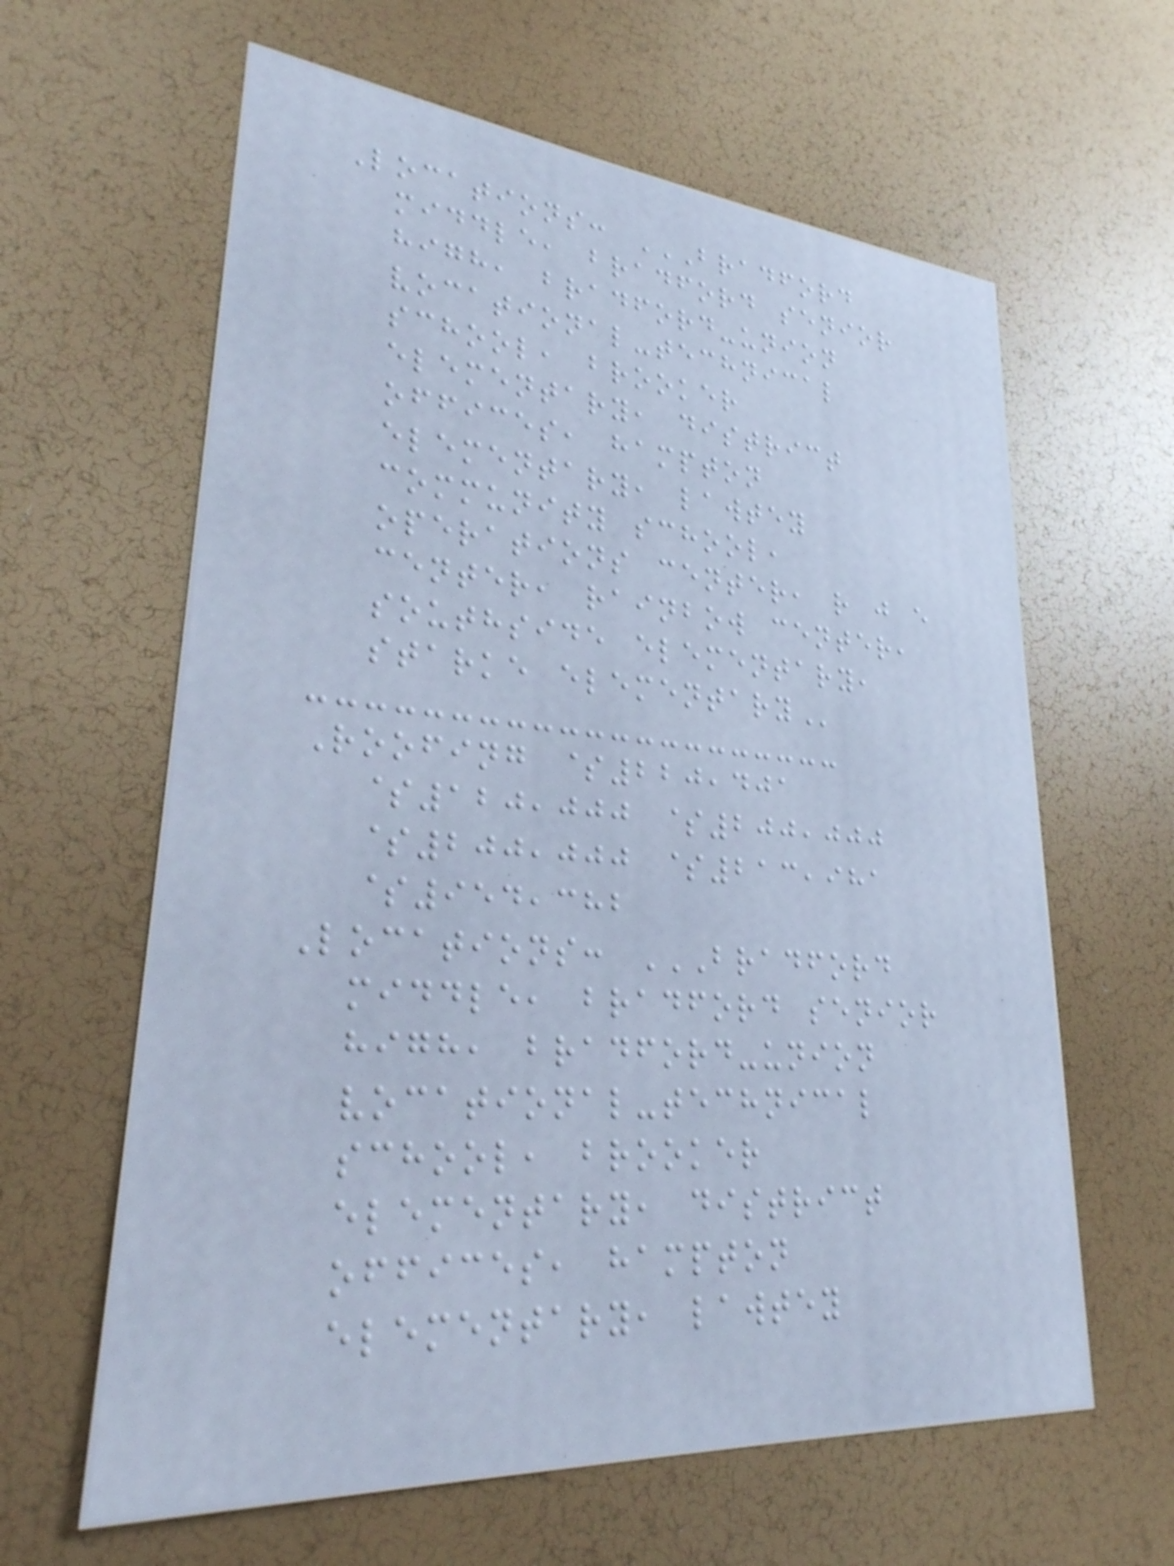Locations: BRADFORD
MIDDLE, BRADFORD SENIOR
HIGH, BRADFORD-UNION
VOCATIONAL-TECHNICAL
SCHOOL, BROOKER
ELEMENTARY, DISTRICT
OFFICES, HAMPTON
ELEMENTARY, LAWTEY
COMMUNITY SCHOOL,
OPERATIONS CENTER, R J E
CENTER, RAINBOW CENTER,
SOUTHSIDE ELEMENTARY,
STARKE ELEMENTARY
Roofing $220,401
$120,000 $200,000
$200,000 $213,981
$954,382
Locations: BRADFORD
MIDDLE, BRADFORD SENIOR
HIGH, BRADFORD-UNION
VOCATIONAL-TECHNICAL
SCHOOL, BROOKER
ELEMENTARY, DISTRICT
OFFICES, HAMPTON
ELEMENTARY, LAWTEY
